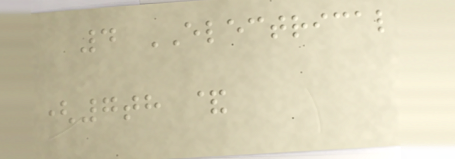4 ELECTRICAL
(7th &
